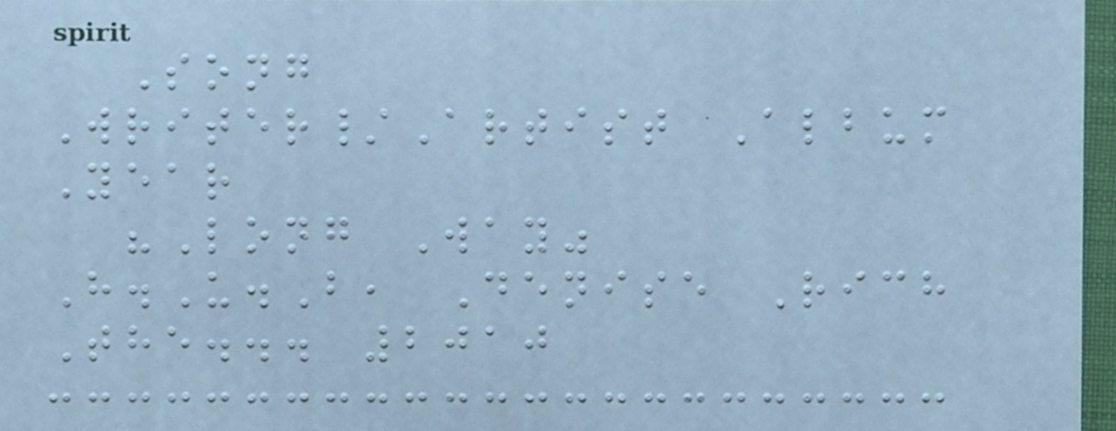Song
Writer/Artist Album
Year
"Long Way"
H.U.B, Denise Rich
The... 2010
